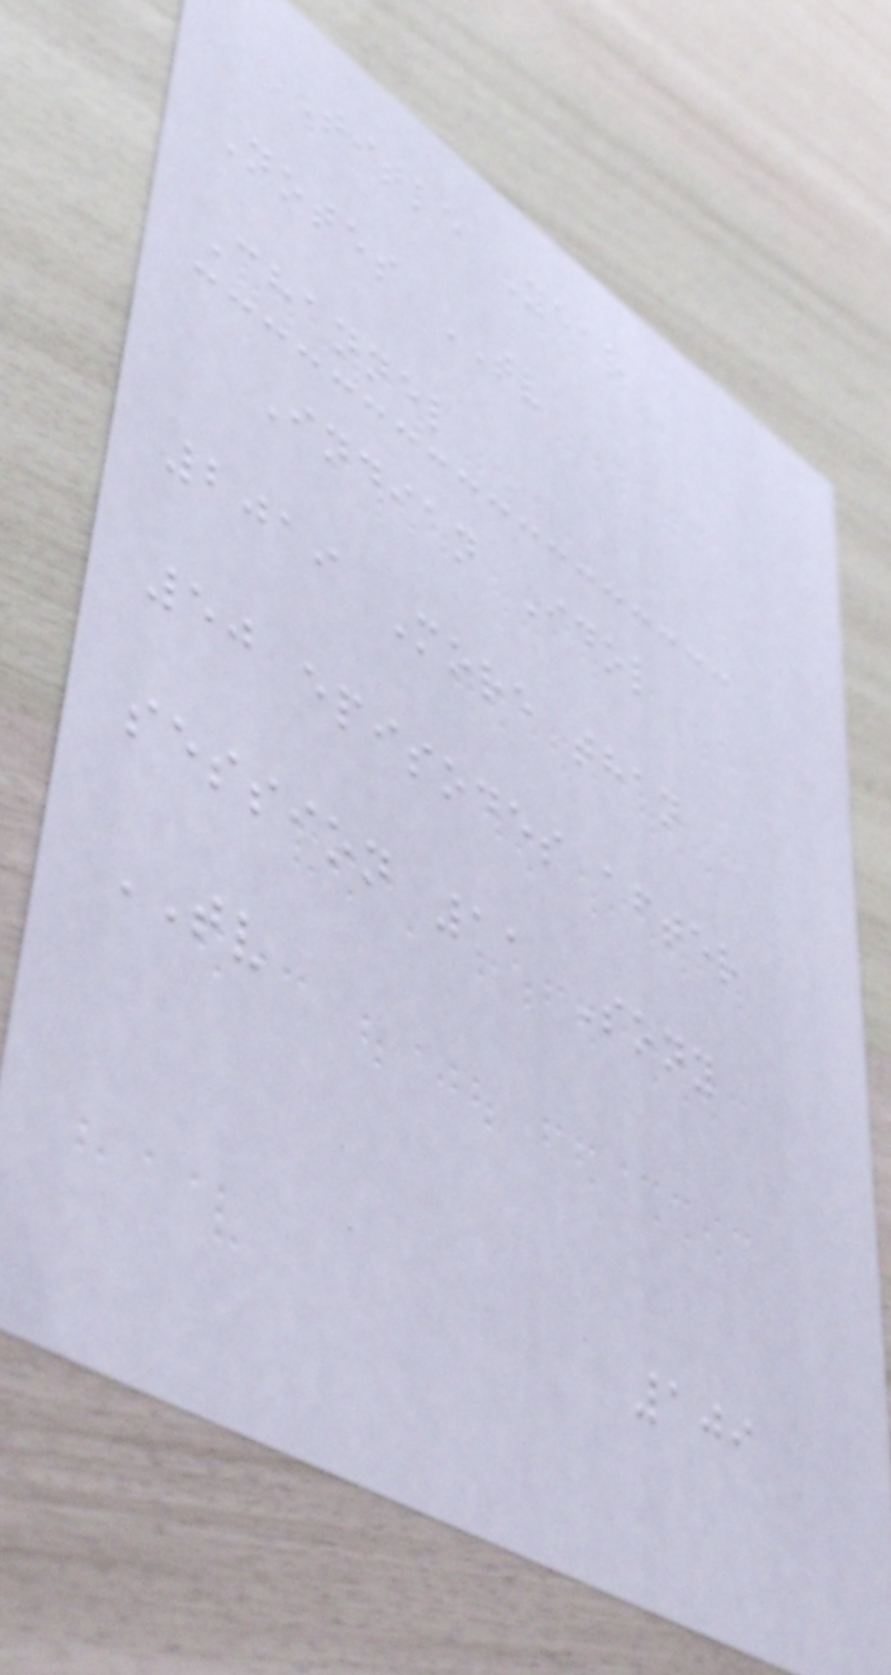Title Year
Notes TV
Channel
Indian Idol
2019 More than
50 episodes after
session 11 Sony
TV
109
